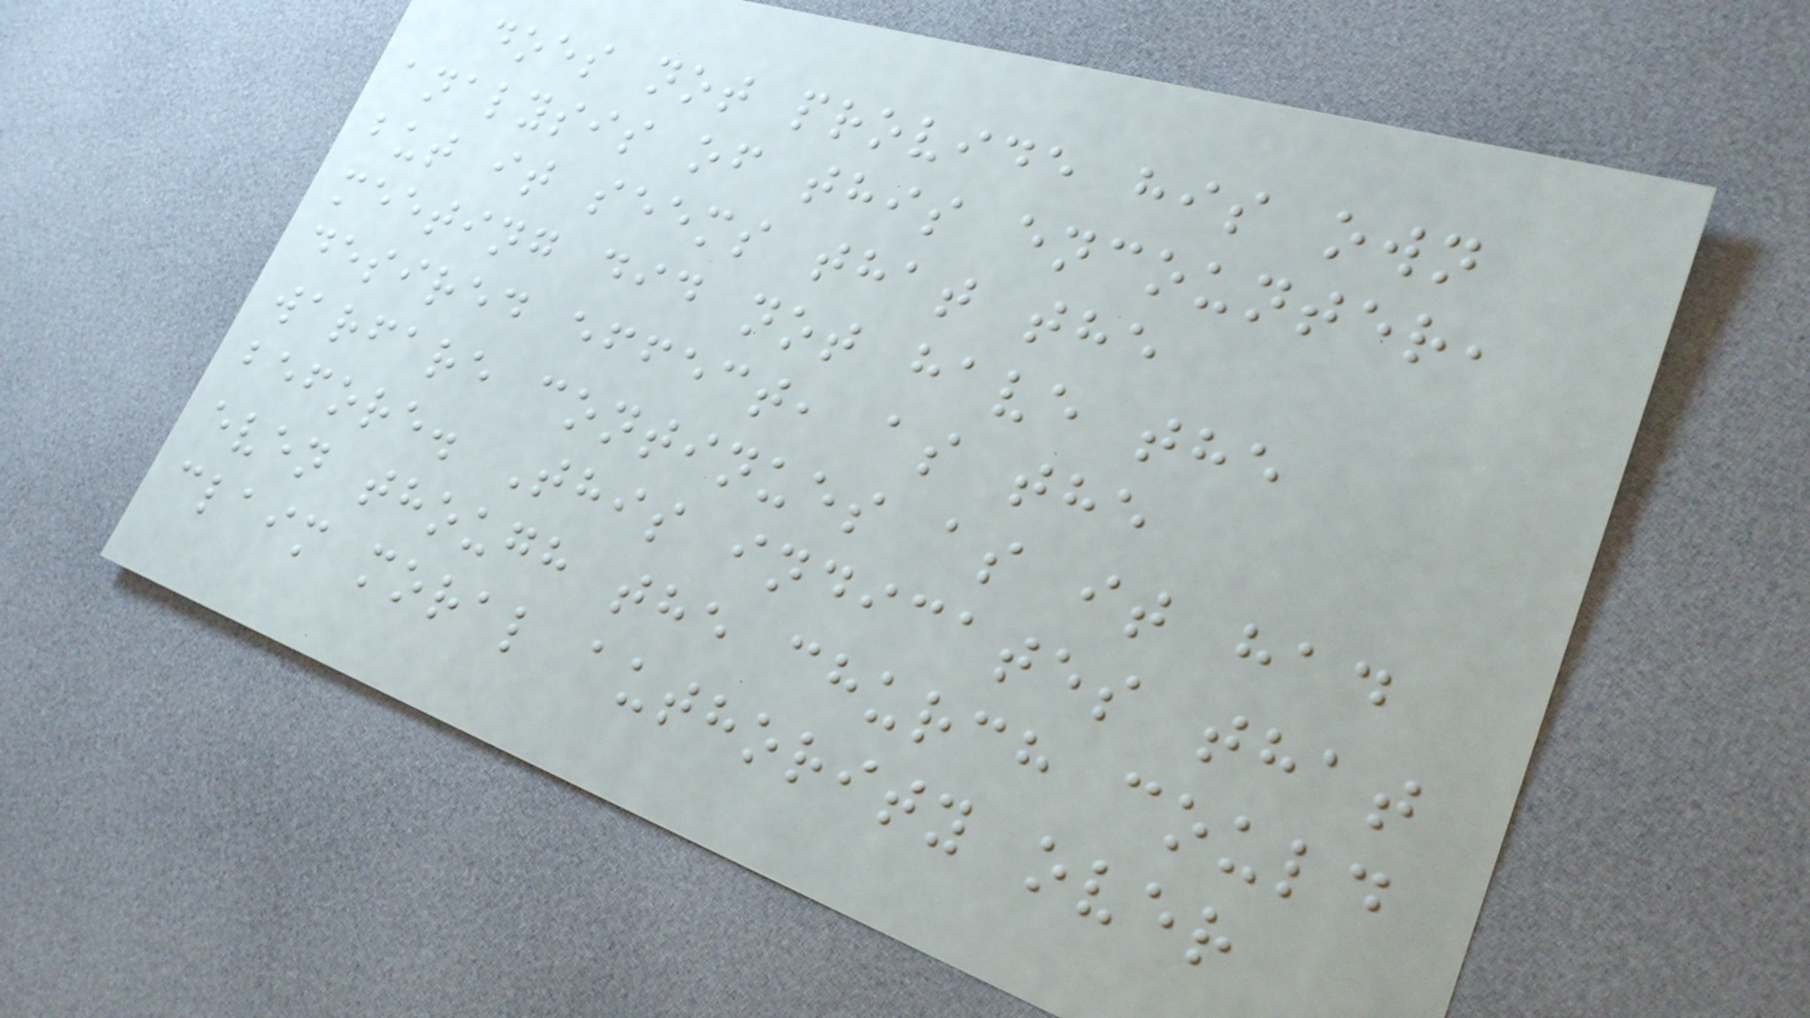does not provide his own
analysis of this encounter,
but it seems that the
meeting did not have the
desired effect, as the
warfare continues as it had
before. This indicates that
even though the church could
claim moral authority over
